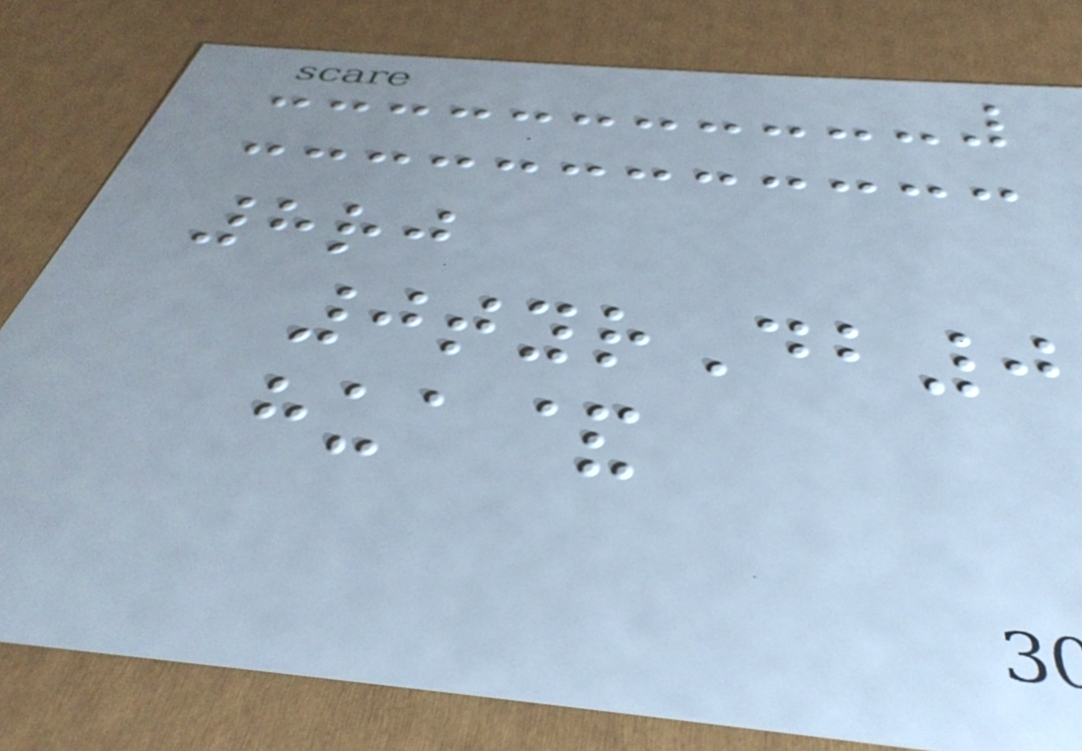8rj
0tyrDb0
hua&
